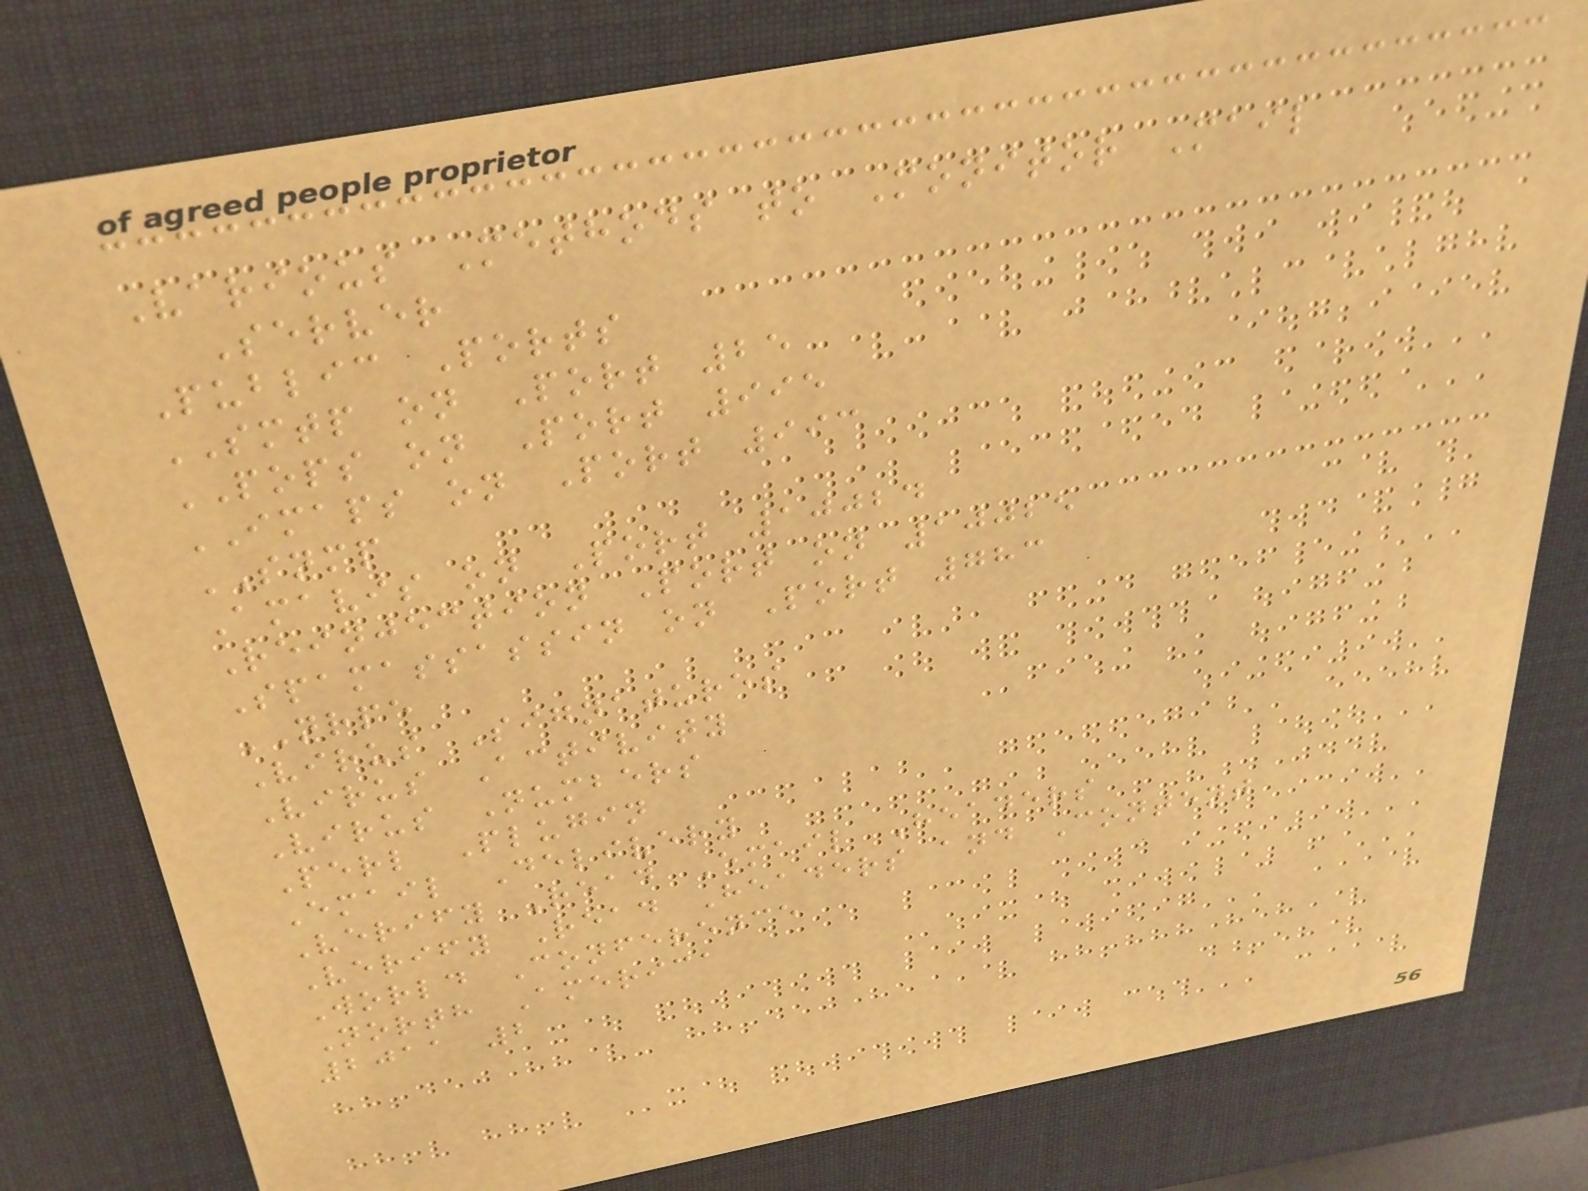Various Methods to Monitor Mail
Server
Public Ports
SMTP on Port 25
POPS on Port 995
IMAPS on Port 993
SNMP
Amavis on Port 10024
Reinjection Port on 10025
Spamassassin on Port 783
NRPE
Virus Signatures
Virus Activity
Virus Numbers
Perl Plugin
Email Delivery
Verify Read Email Headers
Verify Read Headers and Content
World Conference
North America
2011 2
